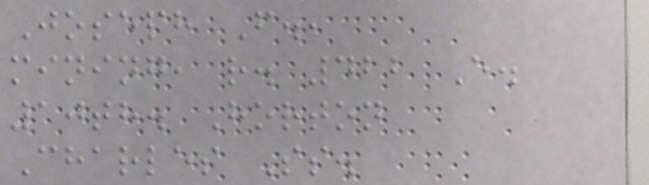Joseph F.,
mining, r. 422 E.
10th. Horton
Charles Ss.
